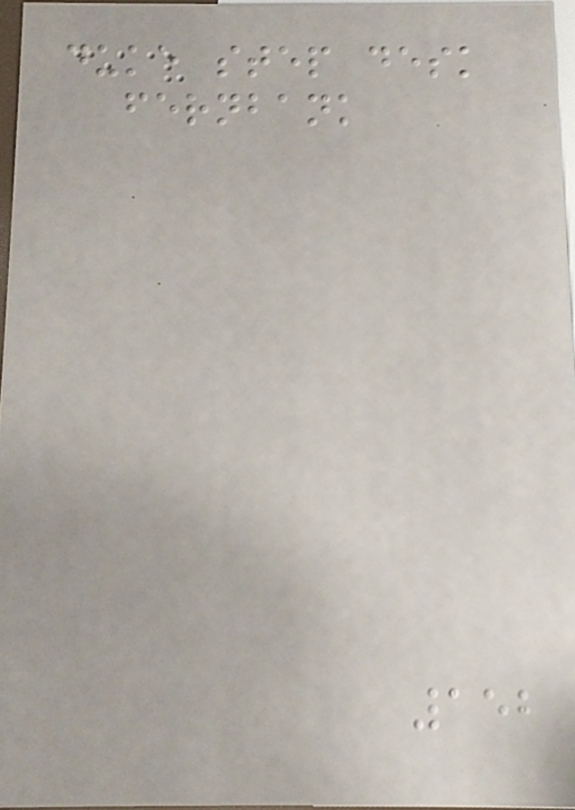duke step desk
fernbank
152
